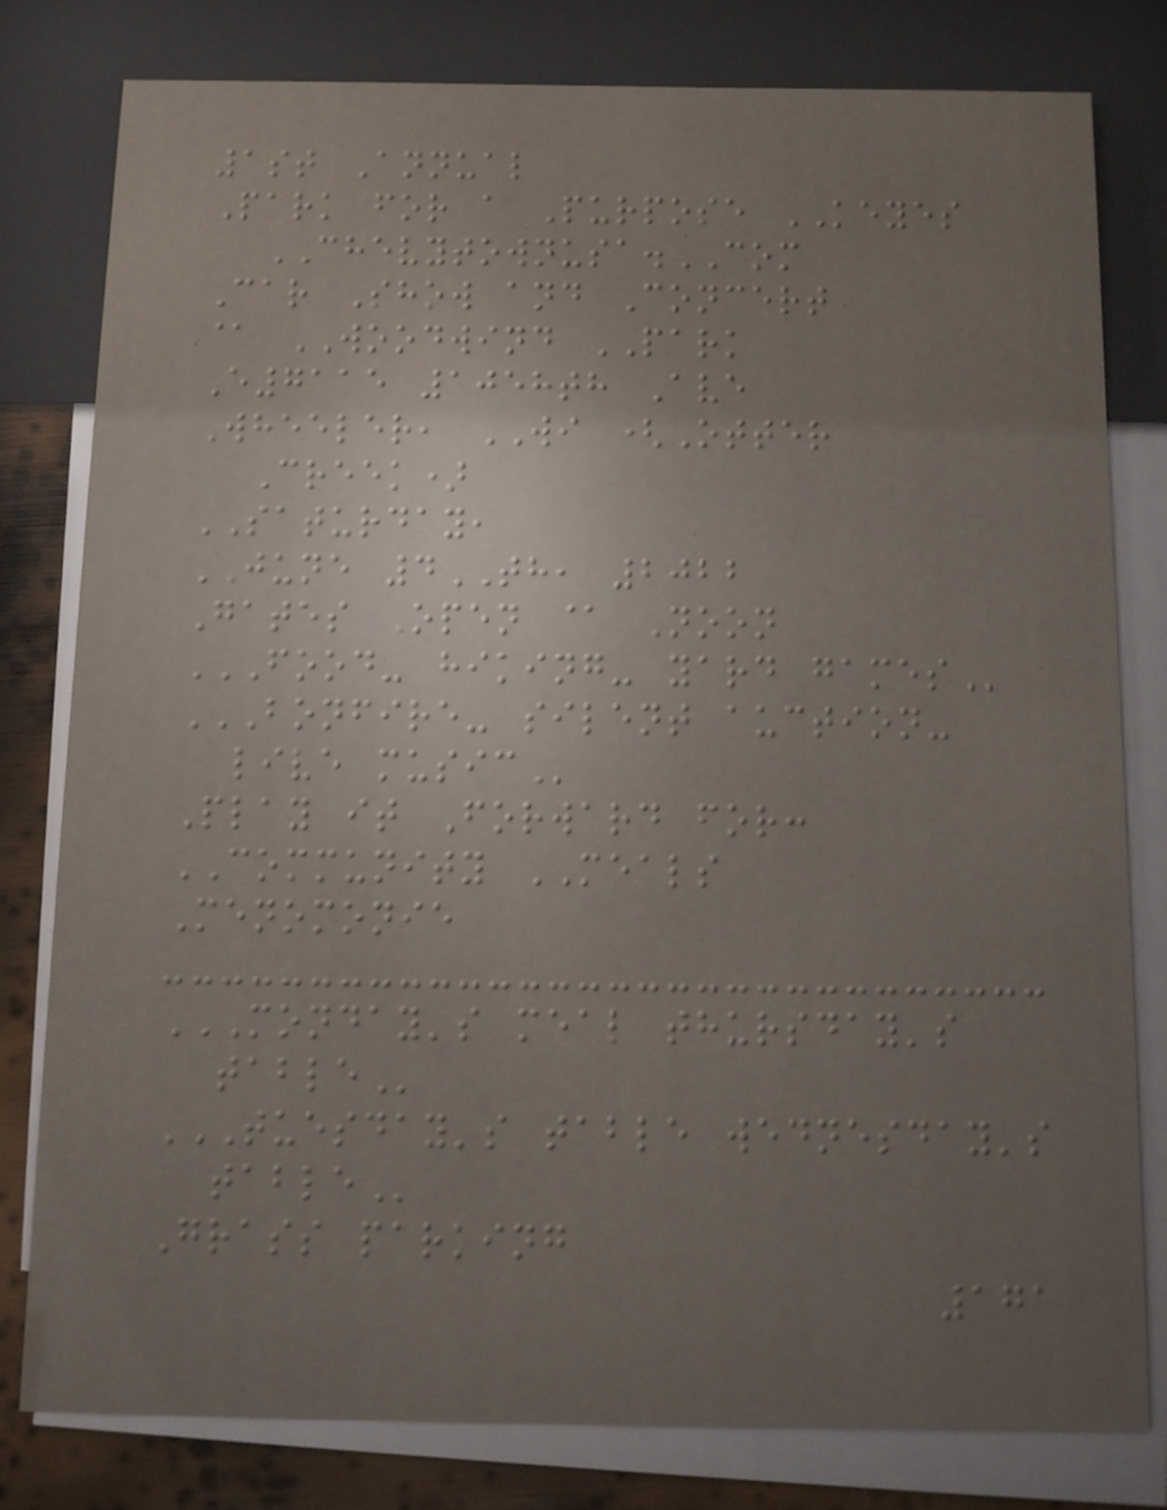1st Annual
Park for a Purpose KEYES
CHEVYTOWNUSA.COM
Car Show and Concert
@ WOODWIND PARK
E7115 1058th Ave
Wheeler, WI (Otter
Creek)
SATURDAY,
JUNE 4TH, 2022
Gates Open @ Noon
FOOD- HIKING- YARD GAMES
BONFIRE- SILENT AUCTION-
LIVE MUSIC
Play it Forward for:
COMMUNITY MEALS
Menomonie
MONDAY'S MEAL THURSDAY'S
TABLE
TUESDAY'S TABLE WEDNESDAY'S
TABLE
Grass parking
171
